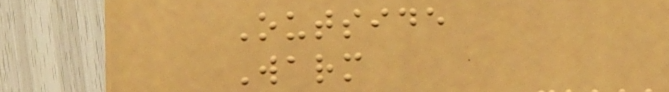Outside
Warm
